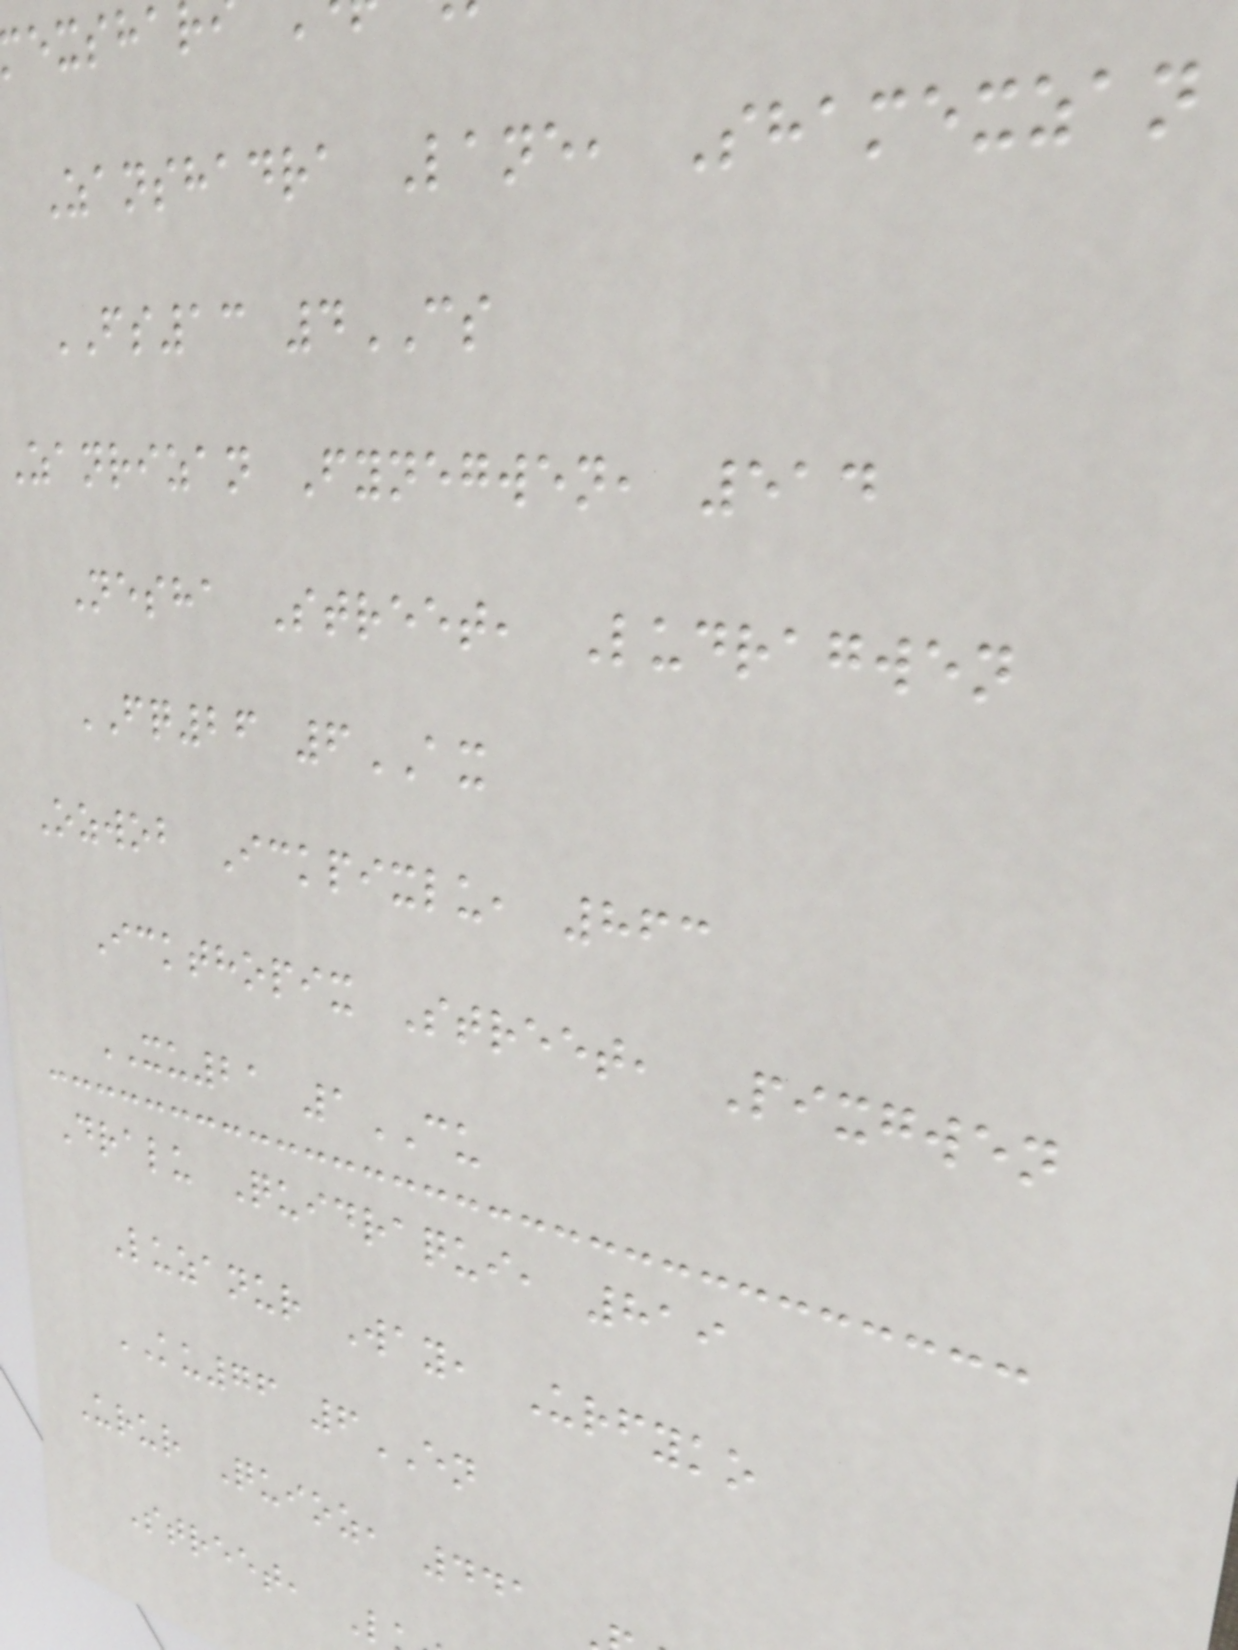Zanshadra Lane, Shamexzan
FS13 4CS
Zanrizan Fynegwen, 514
Nesha Street, Ludragwen
FQ26 6AX
Ozwob Ickpixlu, 863
Ickthopix Street, Pixgwen
XU21 1CU
Dralu Quidraqui, 819
Luzanur Way, Urfyko
KU76 6EN
Urur Quioz, 441
Street, L
